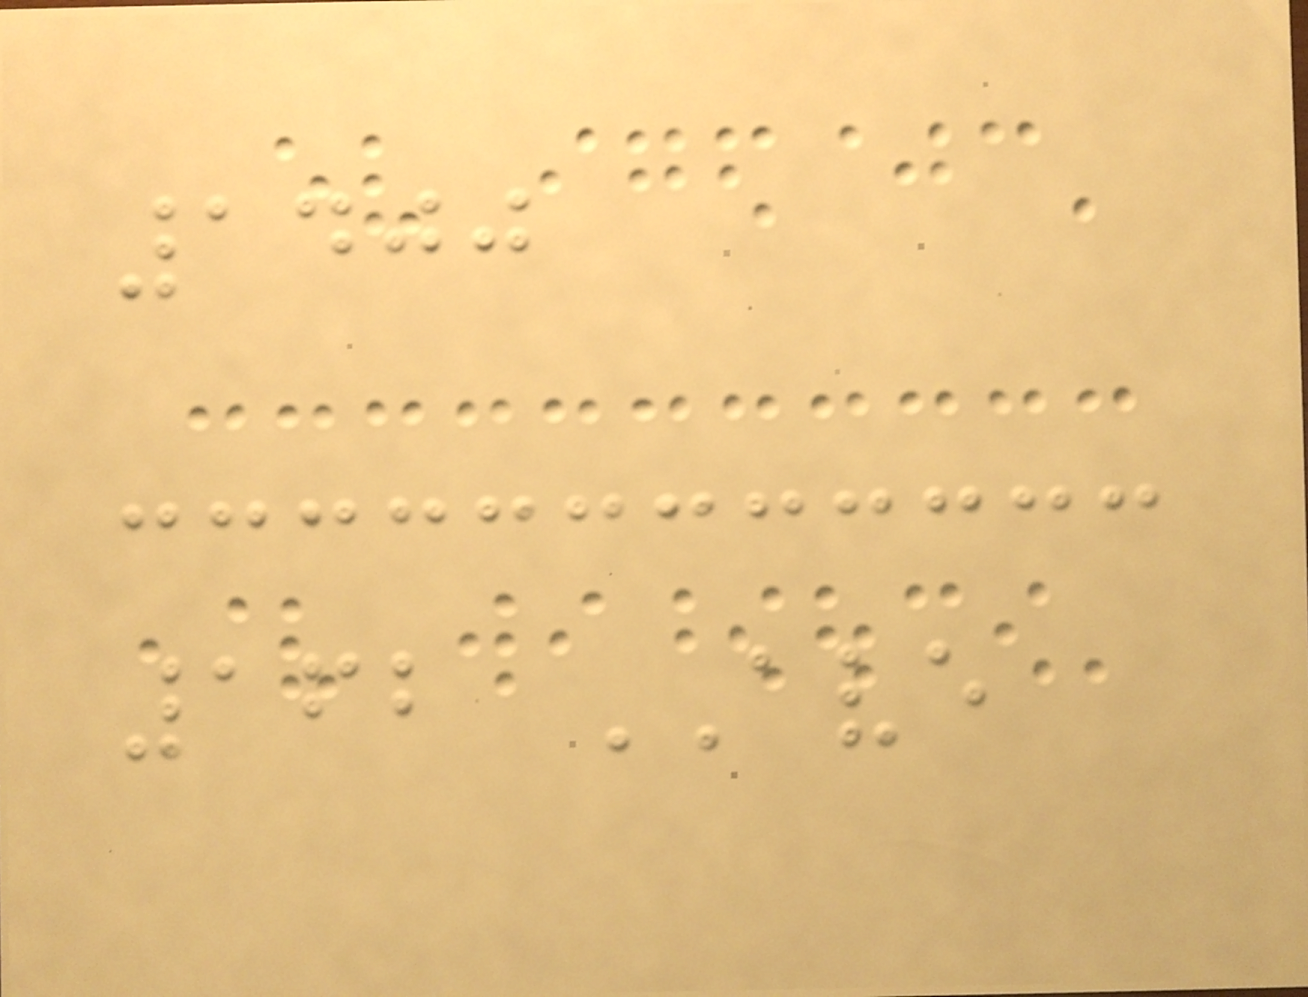1400
162 AVE
